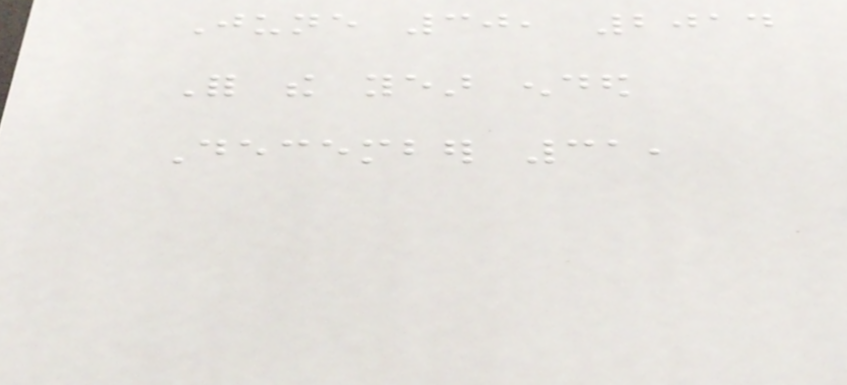June 30, 2014
For the year ended
December 31,
